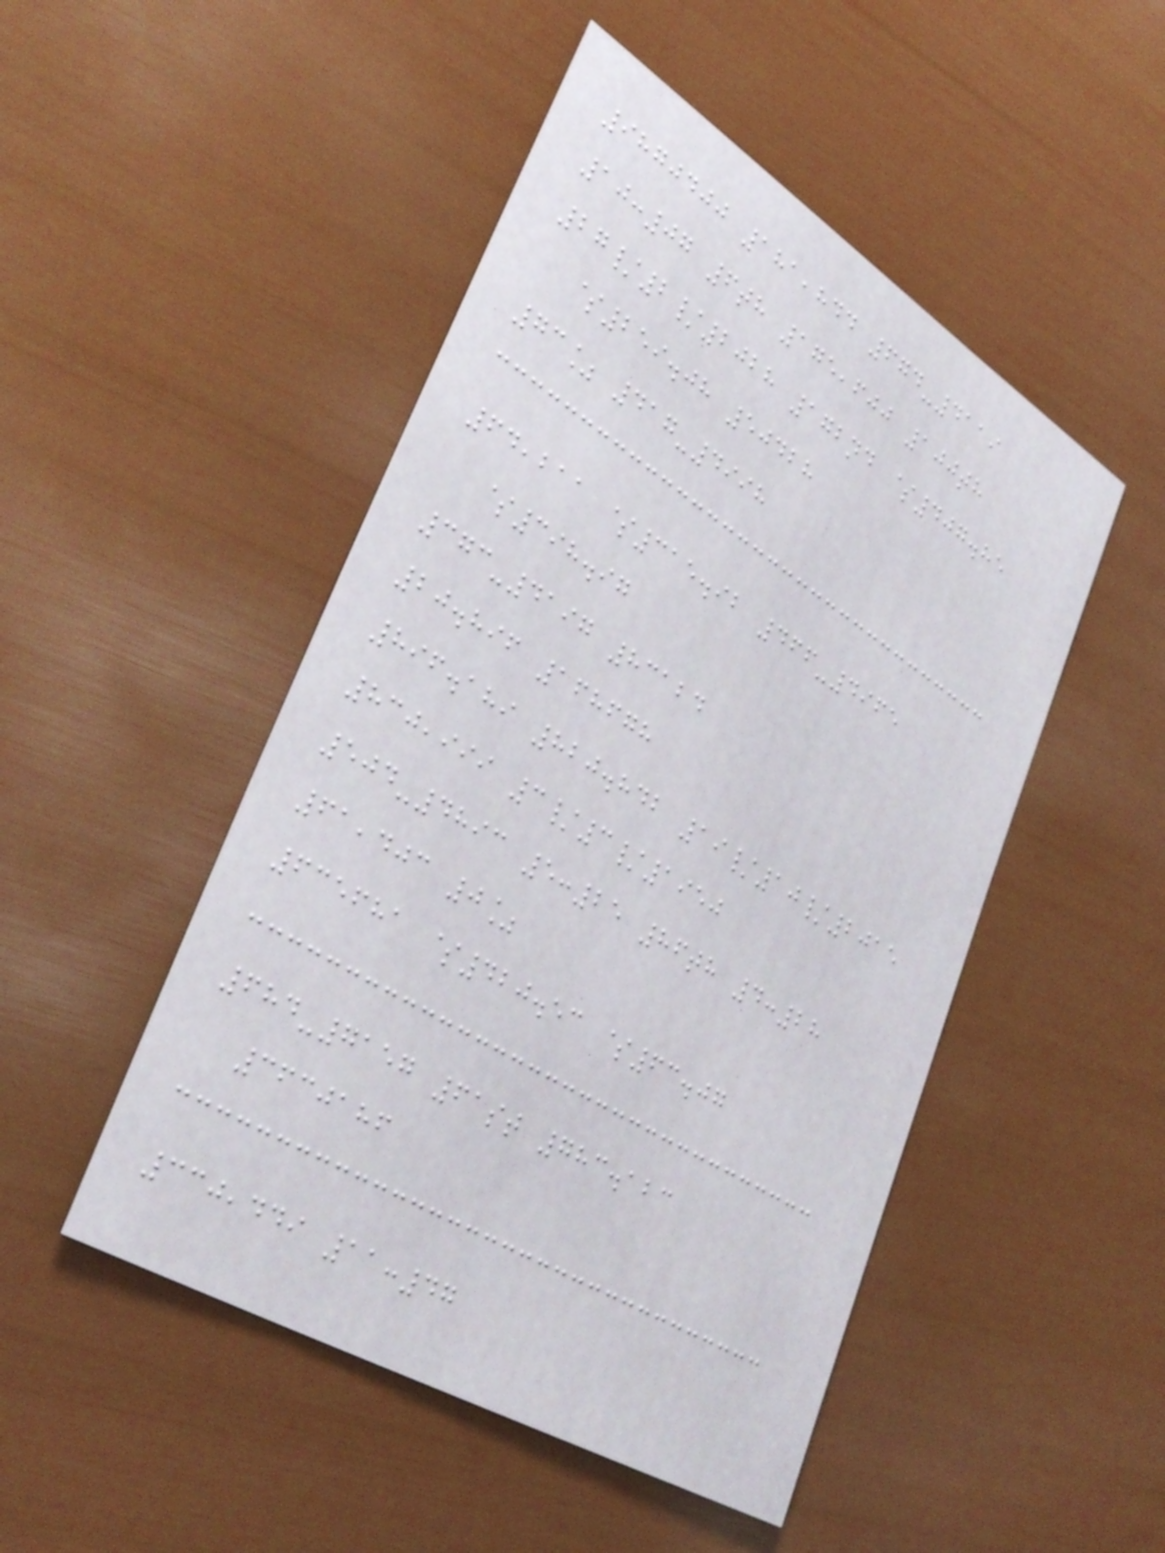9870400 181,844 674-4119
10:07 6th 175,600 100th
27/2/2028 172nd $407.85
$259.08 50428
73% 417-4998
64,211 $315.92 466-4965
$398.97
373-4197 83124
20.896 168678
896.189 820.842 19/10/2015
830,999 3/3/1950
504-4893 5:25 86th 4:28
61,403 0%
635681 $420.53 $63.07
684-7157 61st 783.123
3630186
330,449 11:47
